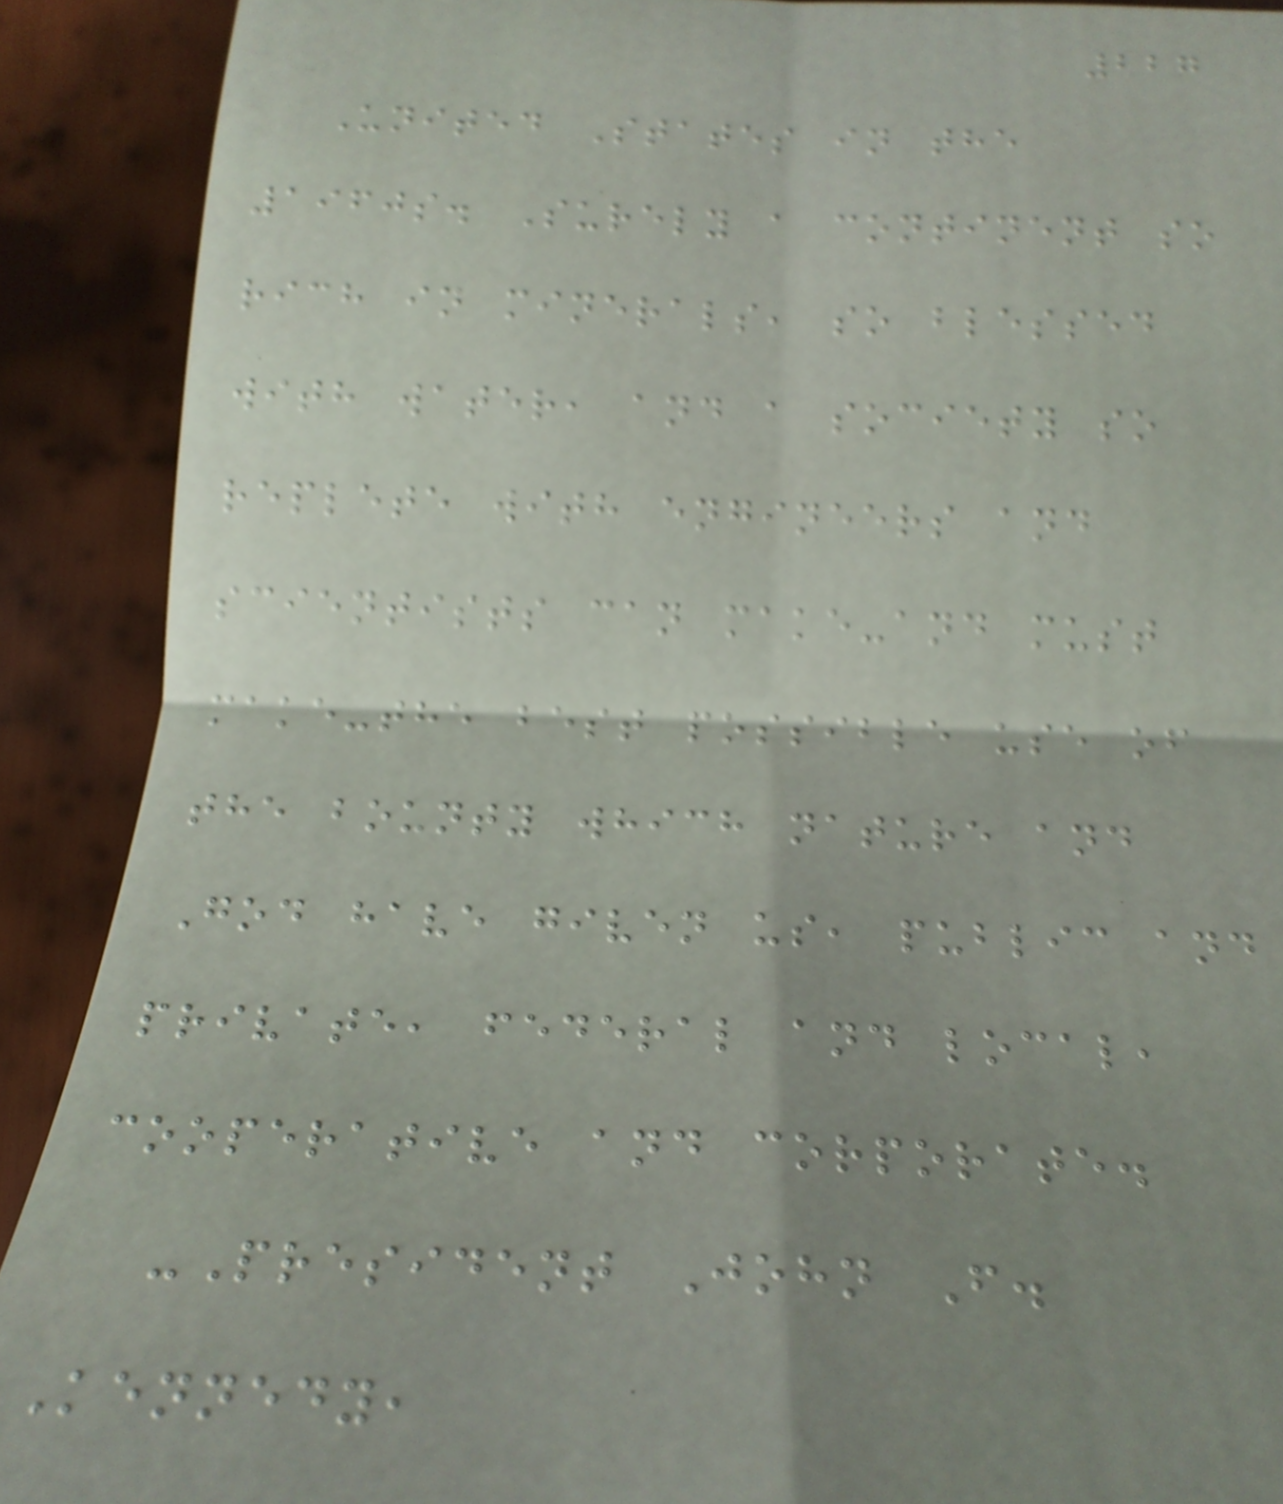227
United States in the
1960s. Surely a continent so
rich in minerals, so blessed
with water, and a society so
replete with engineers and
scientists can make-and must
make-the best possible use of
the bounty which nature and
God have given us, public and
private, federal and local,
cooperative and corporate.
-President John F.
Kennedy,
